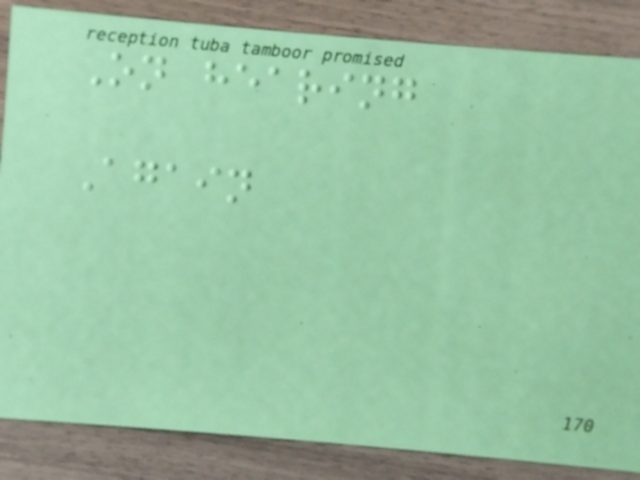On hearing
Again
